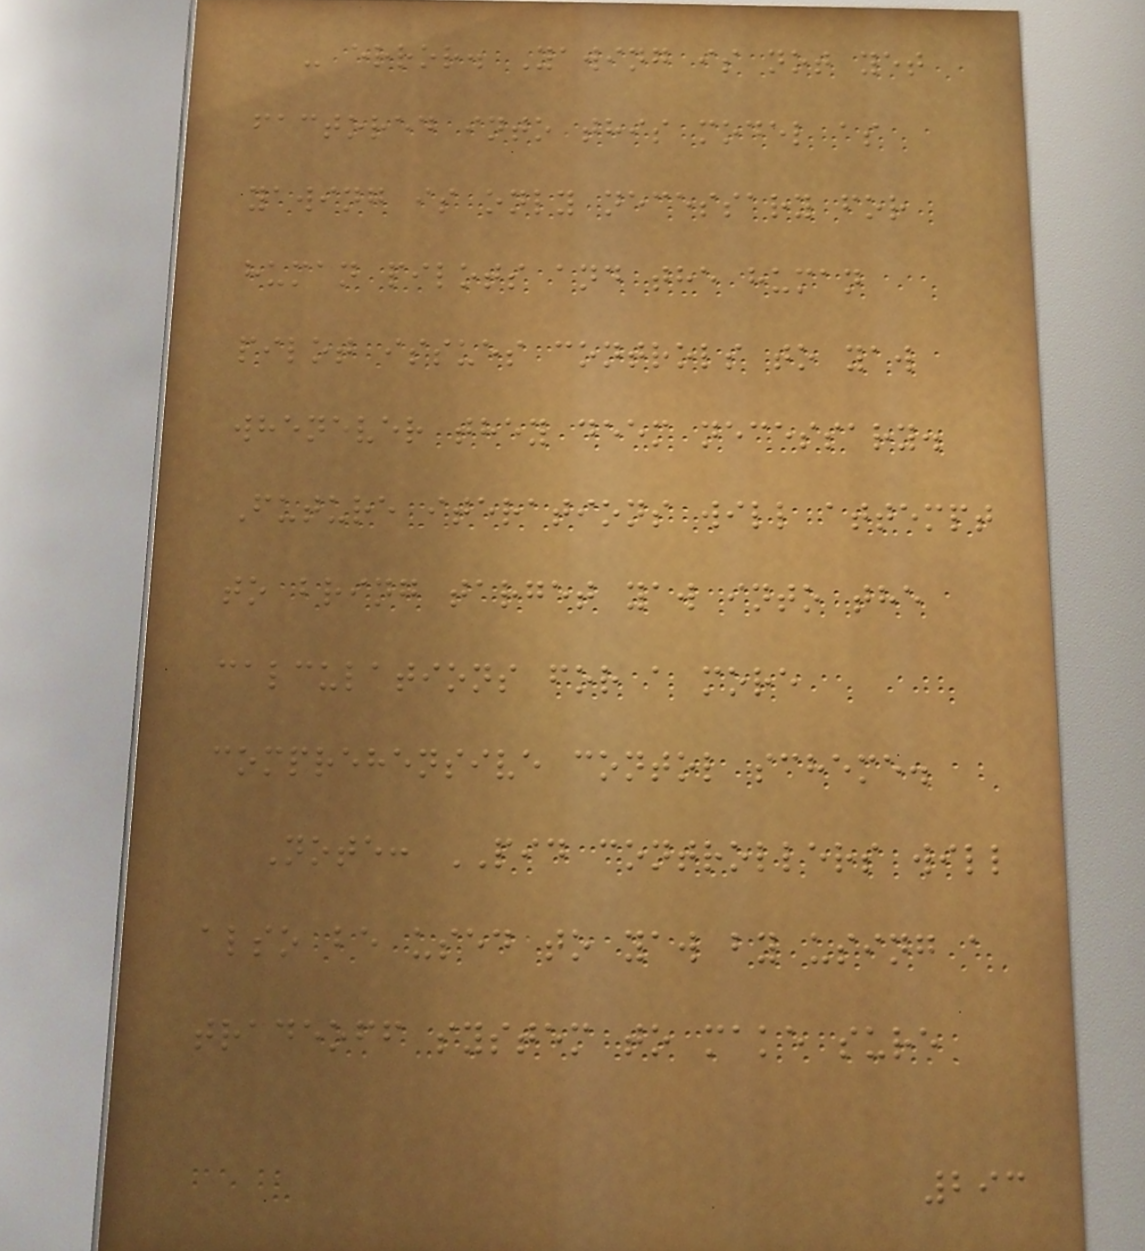- error. Yawing is not yet
factored into this model as
yawing is only necessary for
human pilots and the human
pilot issues controls to yaw
whenever they deem necessary.
Future iterations will attempt
to bring target yaw into the
calculations for a more
comprehensive contol scheme.
Note: PID controllers will
also be used to yaw by using a
tradeoff system to make sure
293
